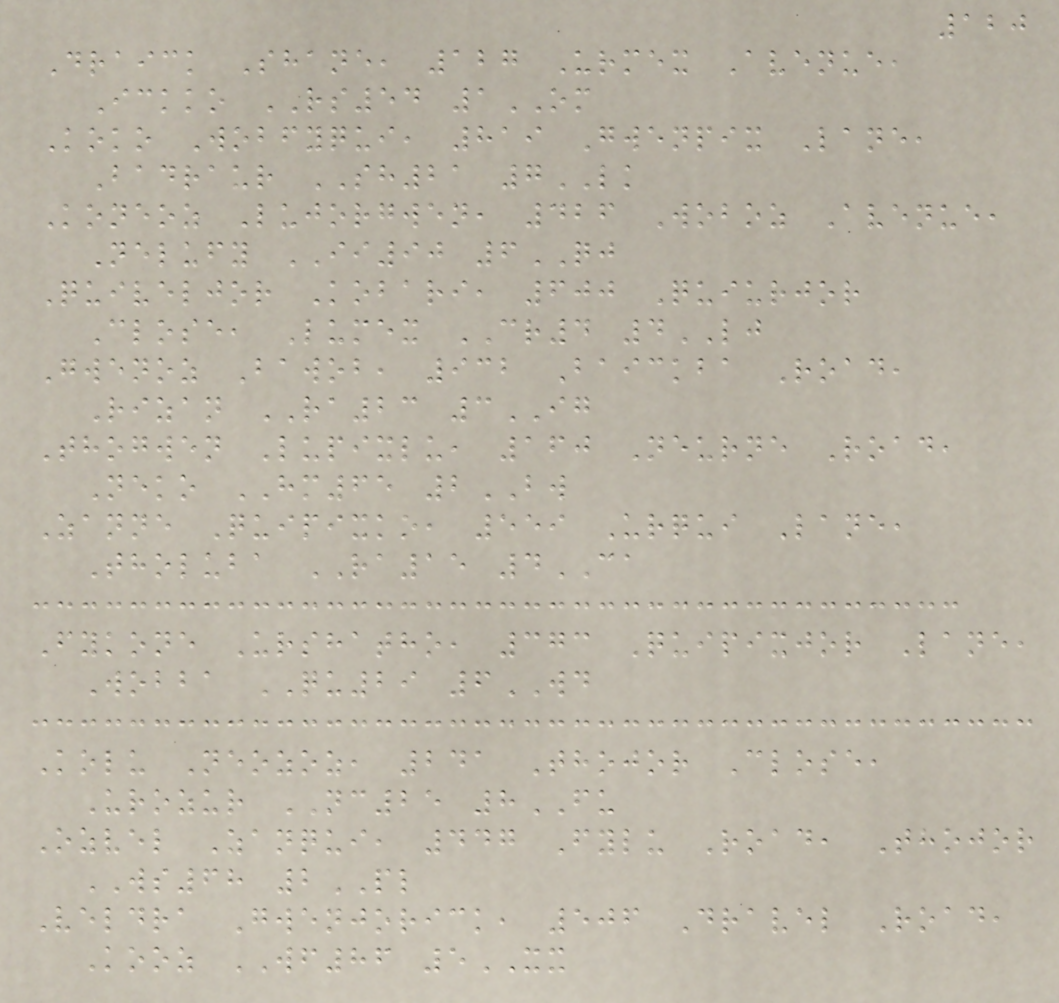120
Draick Shane, 127 Urmex Avenue,
Ickko RS54 1OM
Koko Wobfyqui, 819 Gwenpix Lane,
Badraur SH21 7LK
Koneoz Lujorgwen, 426 Woboz Avenue,
Nelufy II90 6QJ
Quiveljor Kobari, 600 Quiurjor
Close, Lumex CR4 4LJ
Gwenoz Bawob, 932 Baickba Road,
Rizan RA23 3IG
Thogwen Lupixlu, 160 Neurne Road,
Neko HM65 2BW
Zanne Quipixko, 559 Urqui Lane,
Tholuba RA15 4CA
Fykone Urshatho, 373 Quipixjor Lane,
Wobba QU29 6WD
Kolu Neozoz, 241 Thojor Close,
Urozur NC25 8FU
Ozvel Zanqui, 447 Fylu Road, Thojor
WS68 2PL
Veldra Gwenjorick, 506 Dravel Road,
Kooz WF86 5XX
